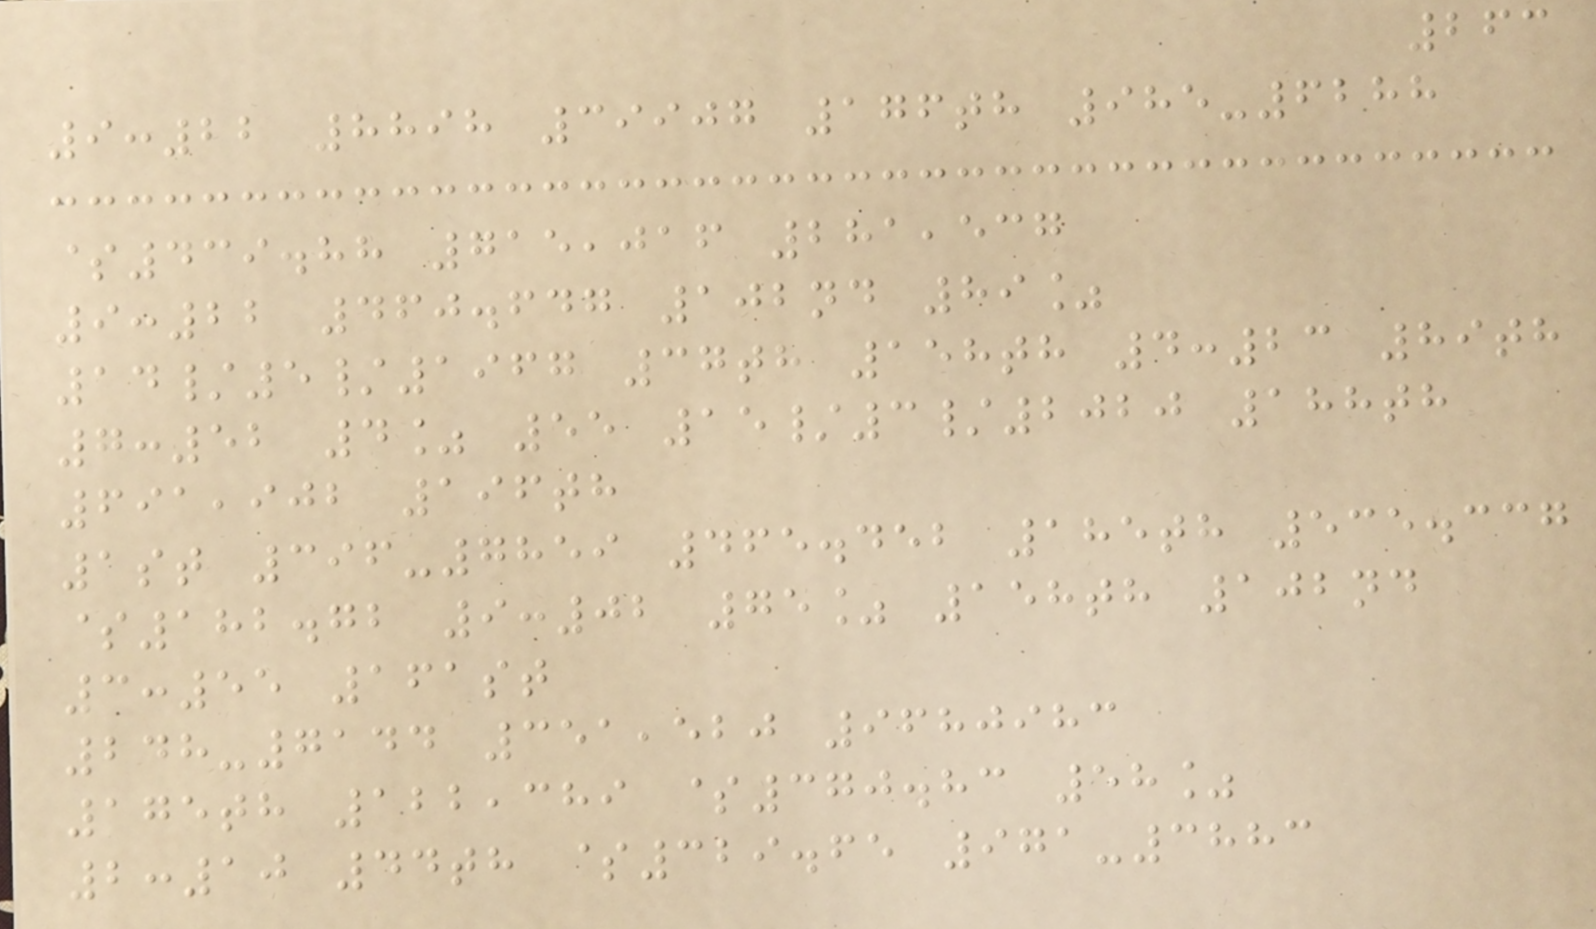263
9:22 8898 39907 176th 985-6288
$439.88 715,016 281,537
9:22 460.647 102nd 89%
14/5/1967 37th 158th 4:23 89th
7:52 4% 55 15/3/2020 188th
691,902 196th
1st 396-7859 465.452 185th 535.337
$182.72 9:02 75% 158th 102nd
3:55 161st
248-7144 351,520 9680983
175th 122,389 $370.83 58%
2:10 44th $329.65 971-3883
